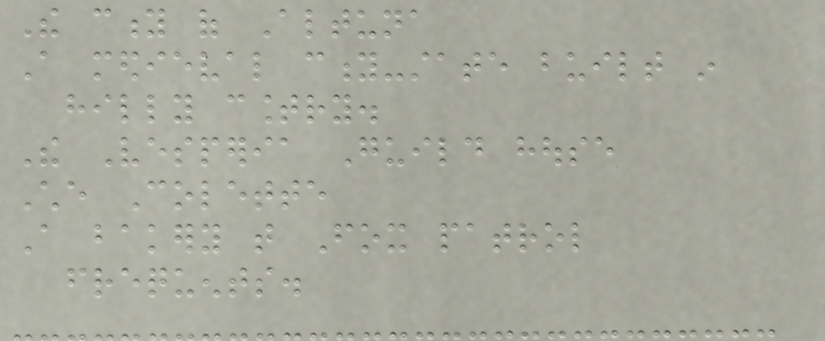The city of Altuna
A medieval city-state built in
hilly country.
The Vesperia Guild house
Che Colette
A bakery that Fox patrol
frequents.
